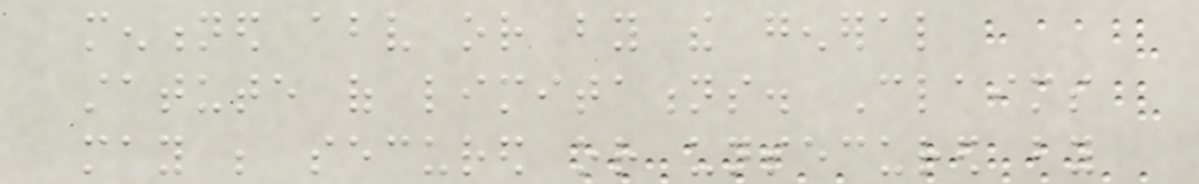mentioned above or by the general
statute of limitations. Claims
may be secured or unsecured by
